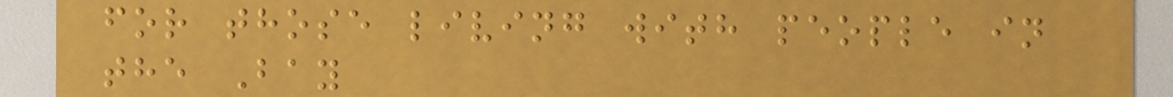for those living with people in
the Bay
